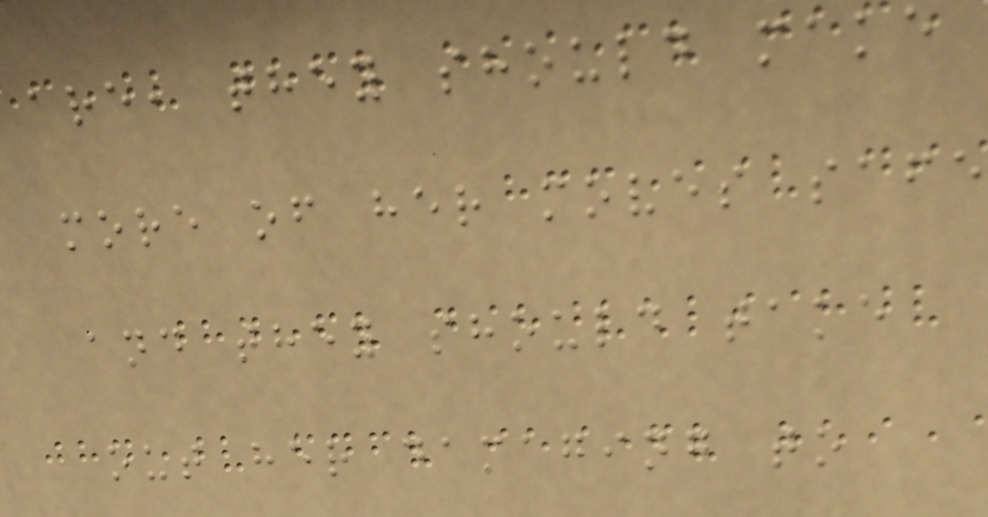are, they should make
more of her moves safe
and they should take
out her damaging to
